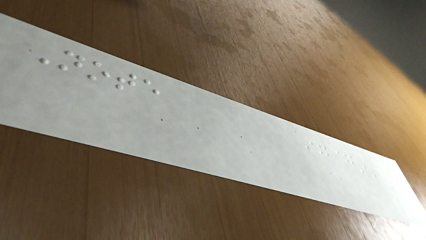Note
